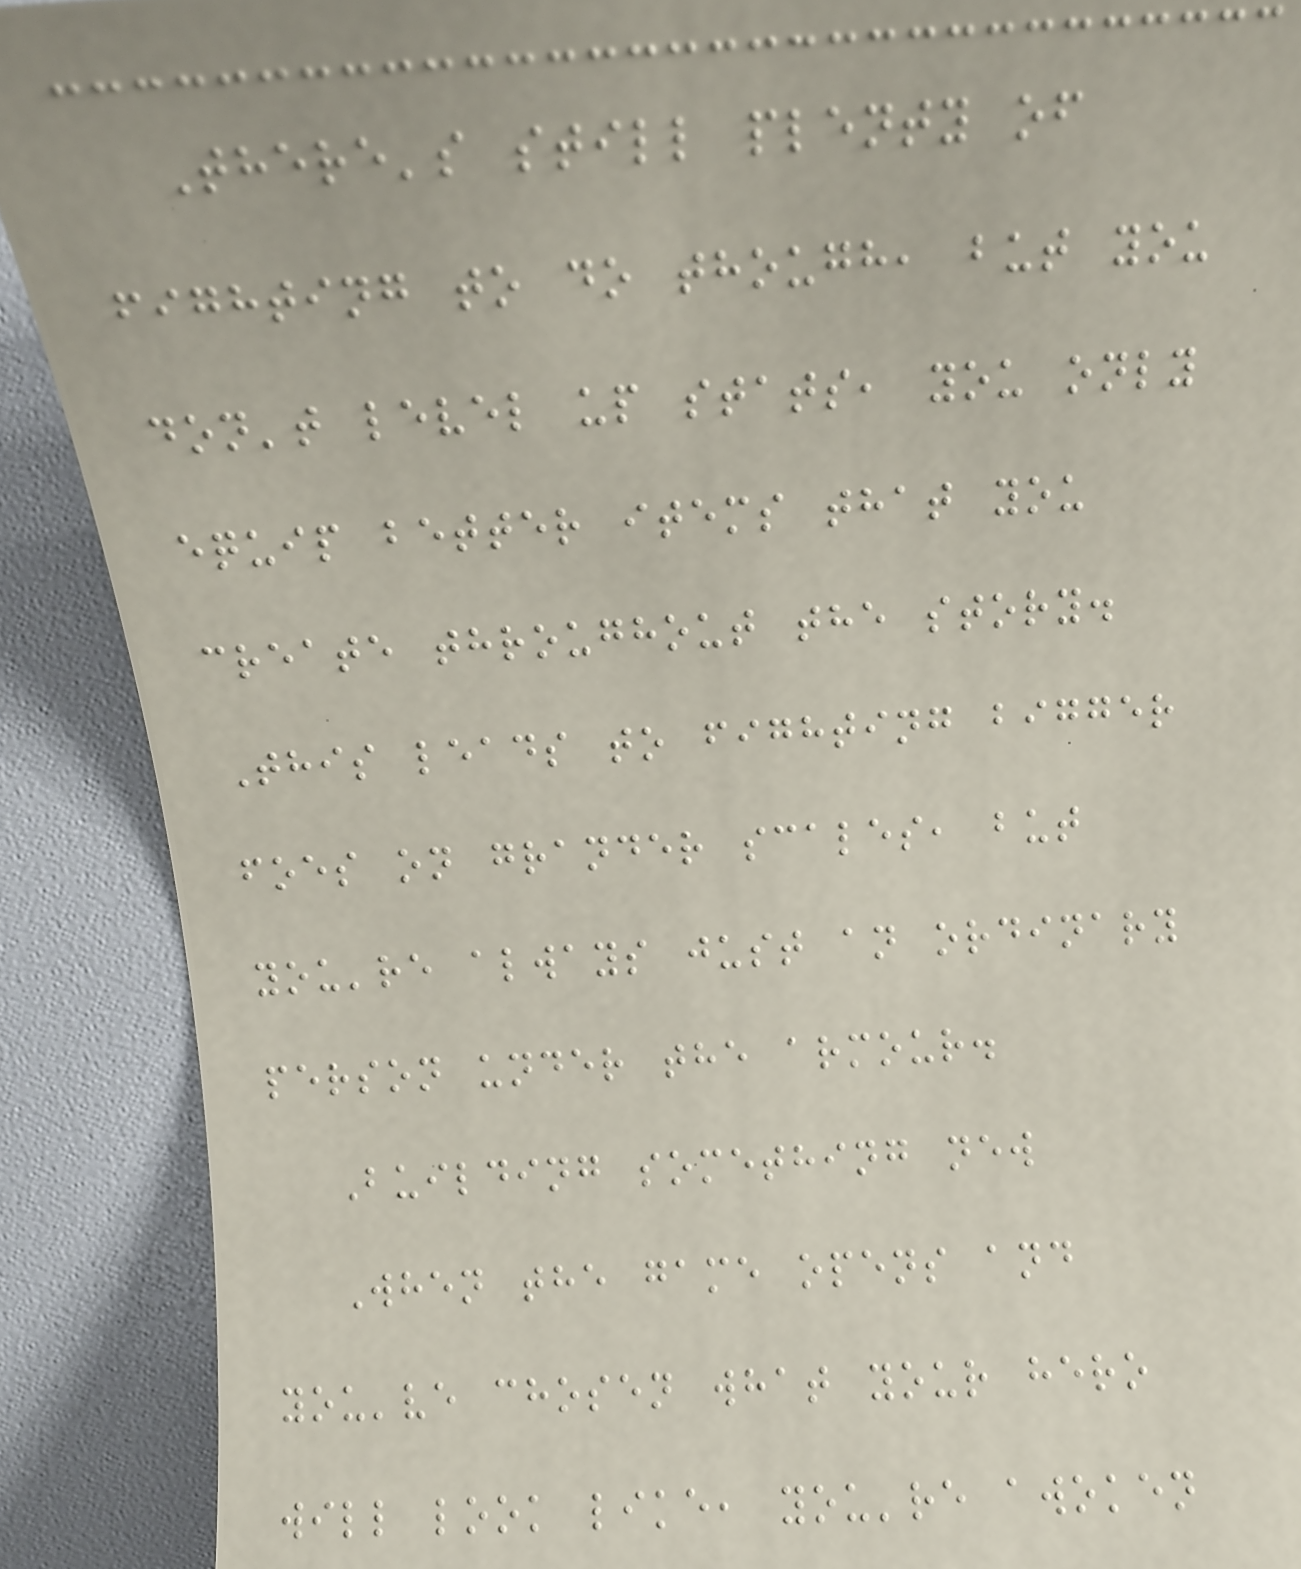There's still plenty of
fighting to do though, but you
don't level up stats, you only
equip better items that you
create throughout the story.
This leads to fighting bigger
foes on grander scales, but
you're always just an ordinary
person under the armour.
Building something new
When the game opens and
you've chosen what your hero
will look like, you're awoken
